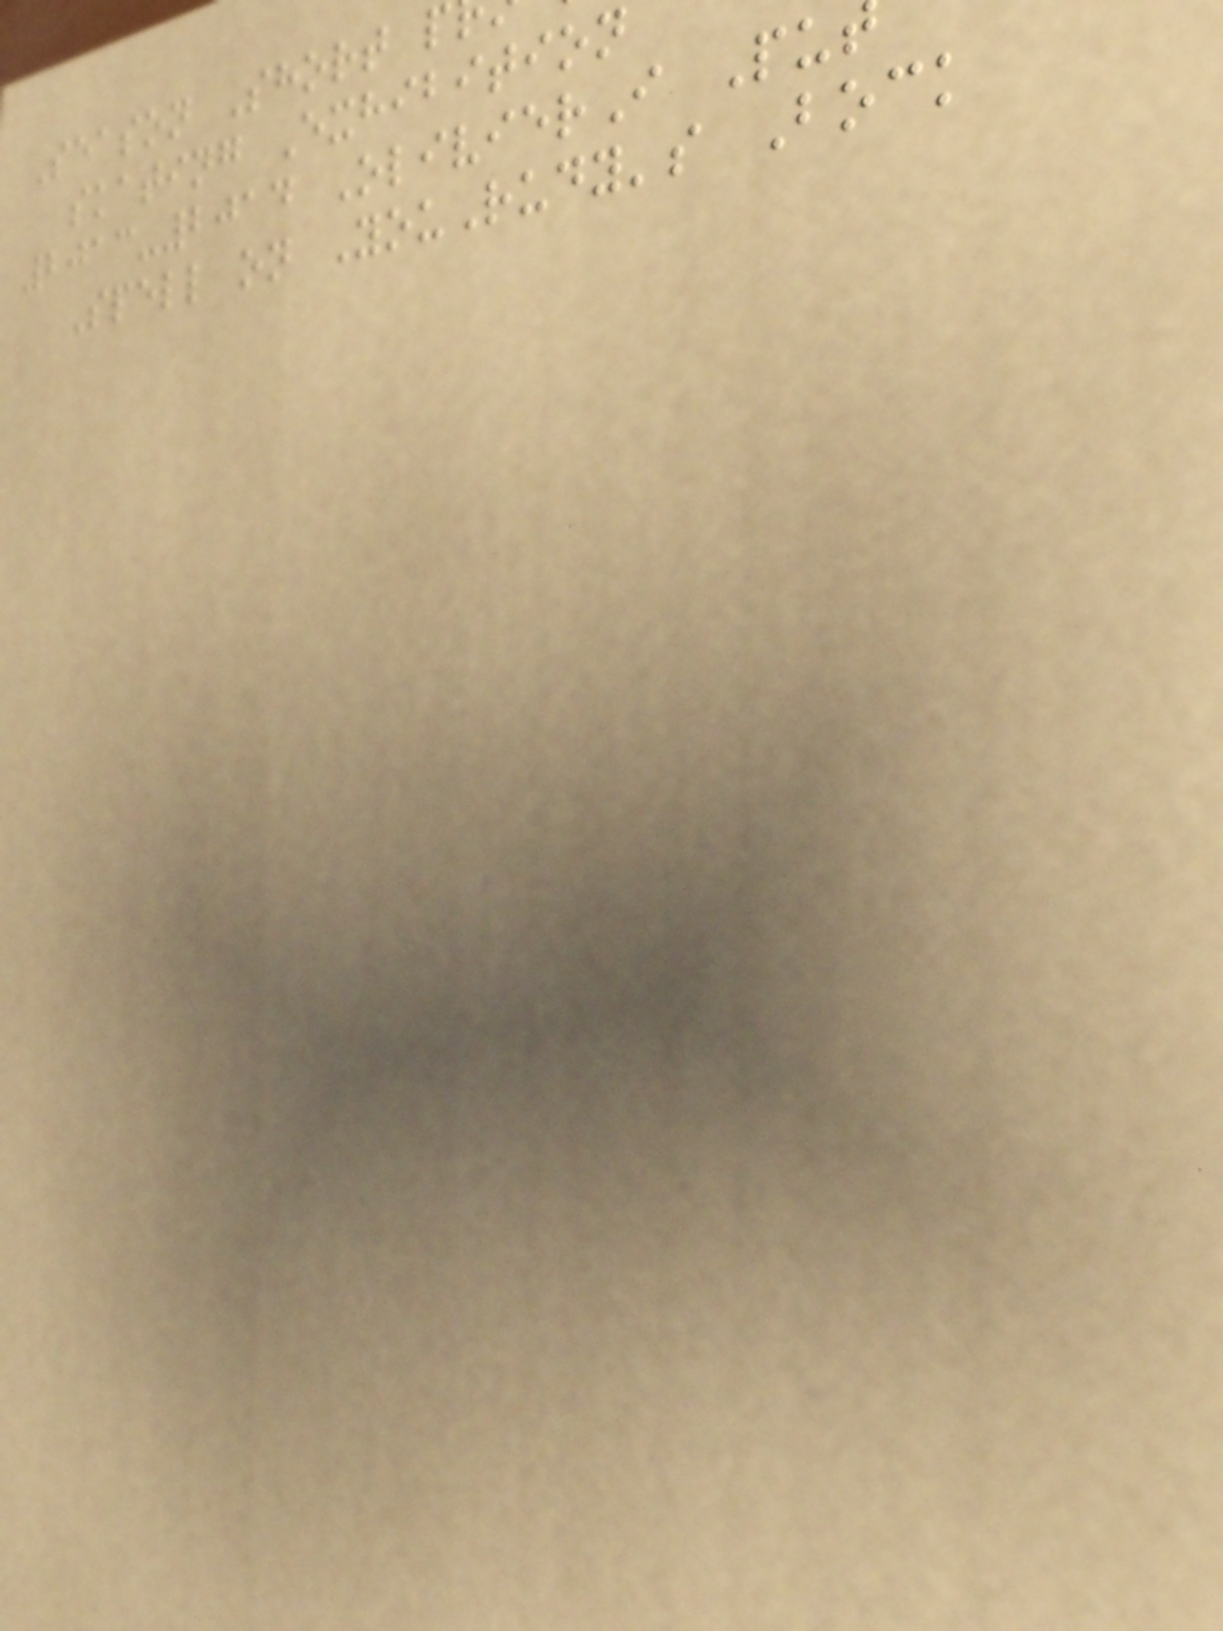Season Short p
skating Exhibition
2013-2014 OlivierI Pu
Spell on YouRudy's Bock
